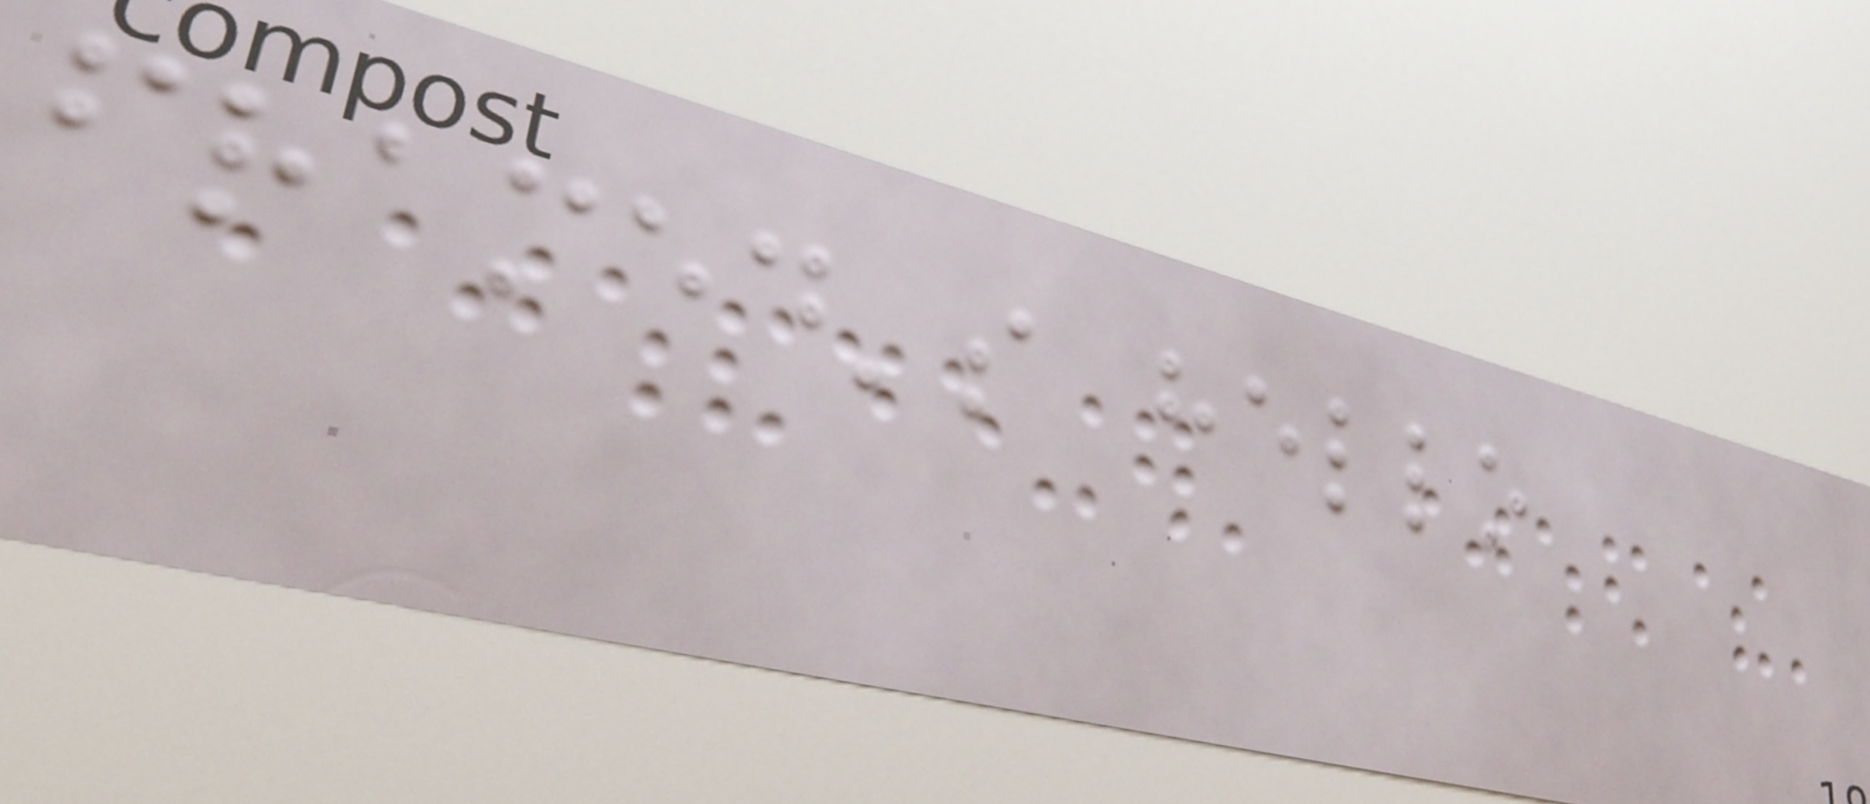framed's hello
